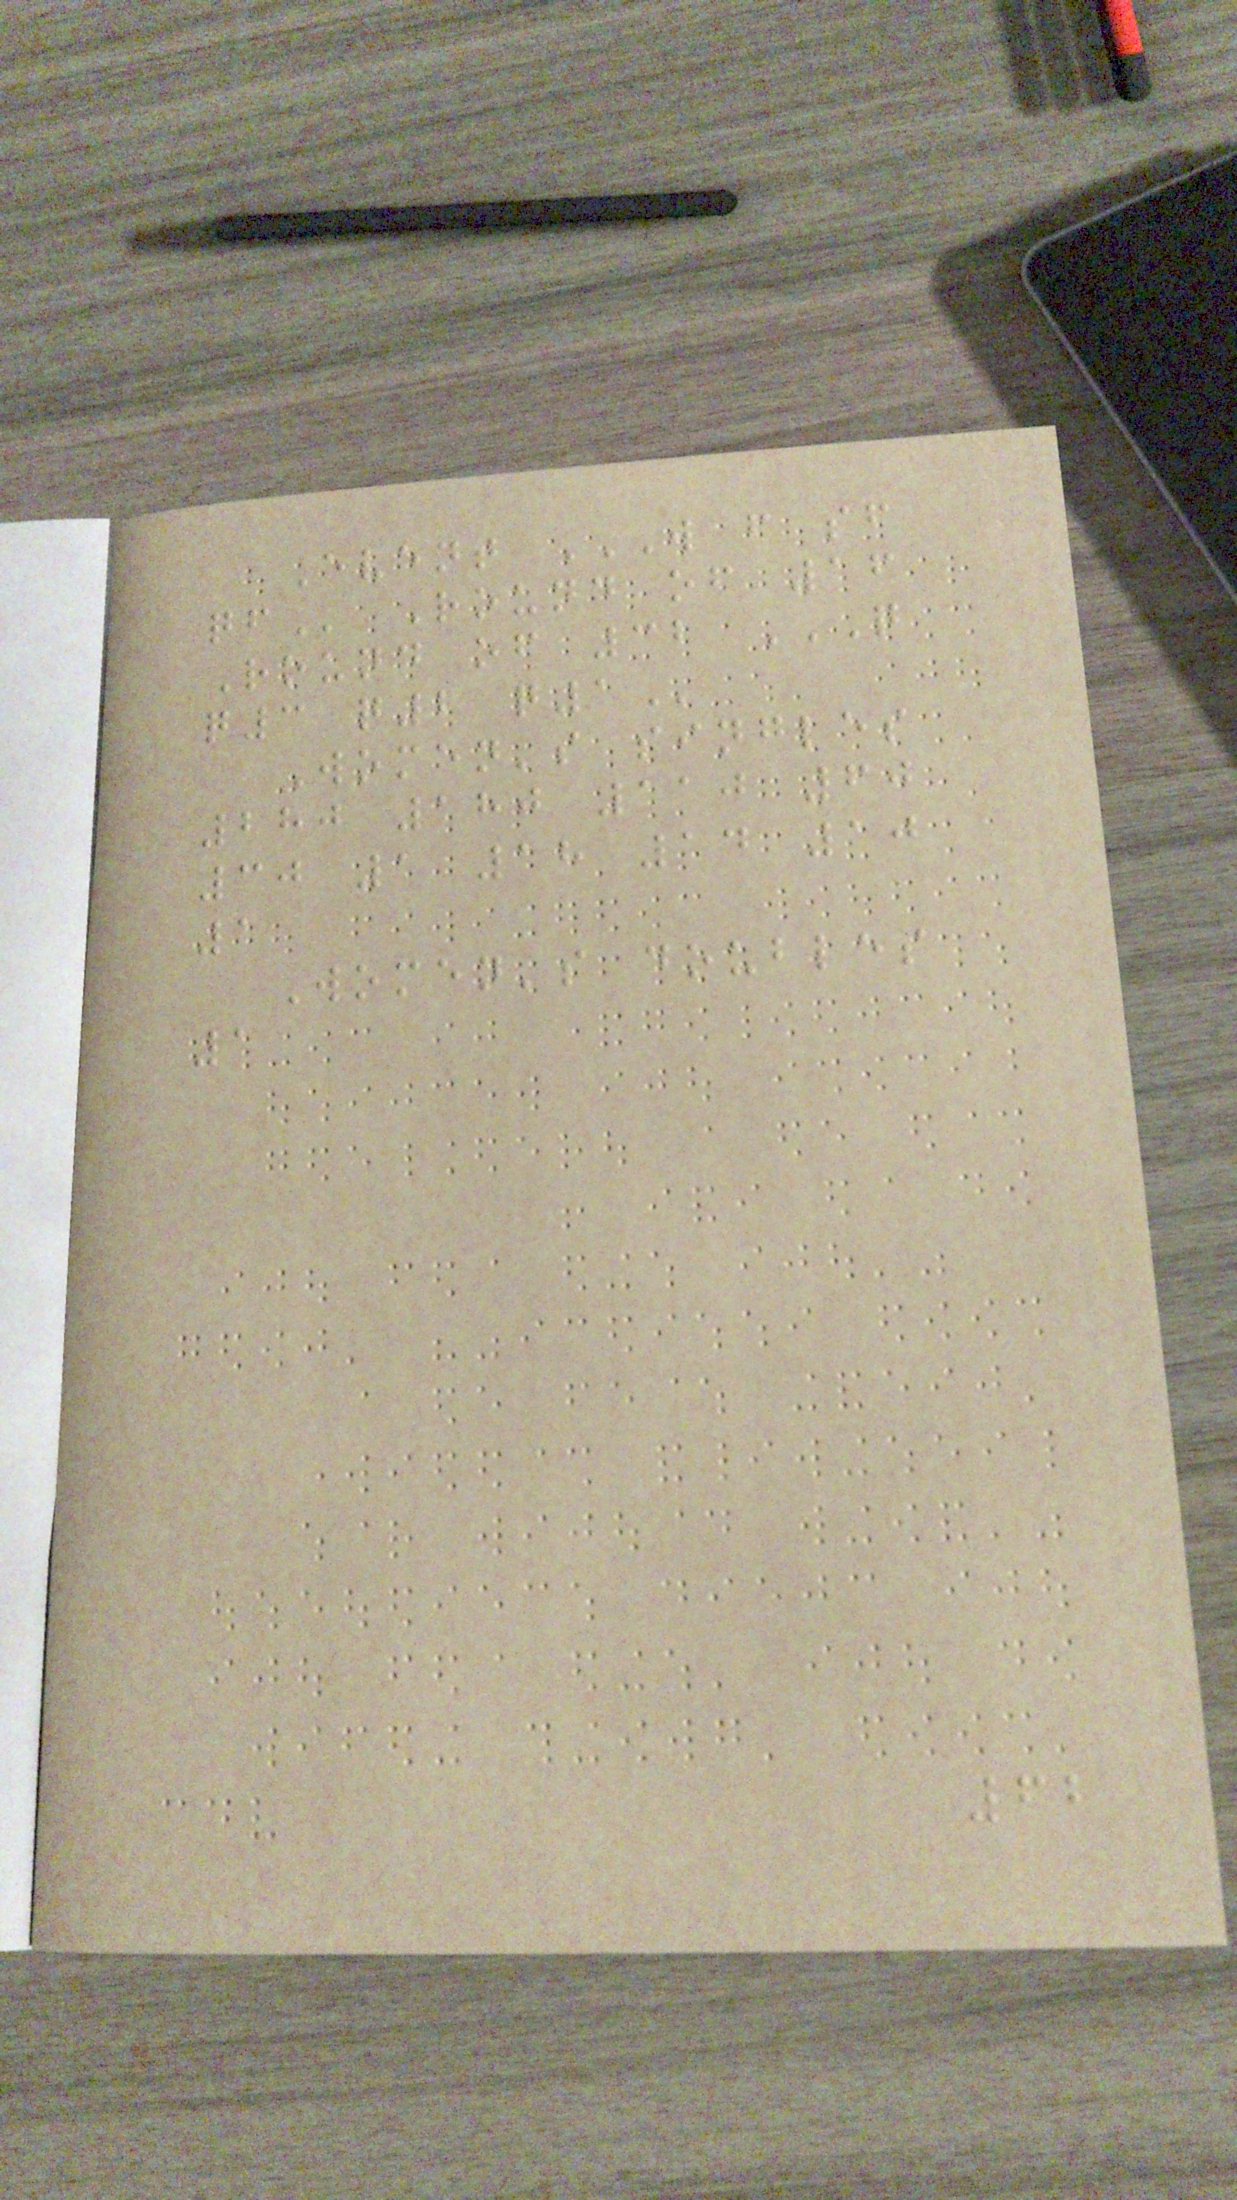Event W F SF
QF Round of 16
Round of 32 Q
Q3 Q2 Q1
Women's singles
280 180 110 60
30 1 18 14 10
1
Women's doubles
1
62
